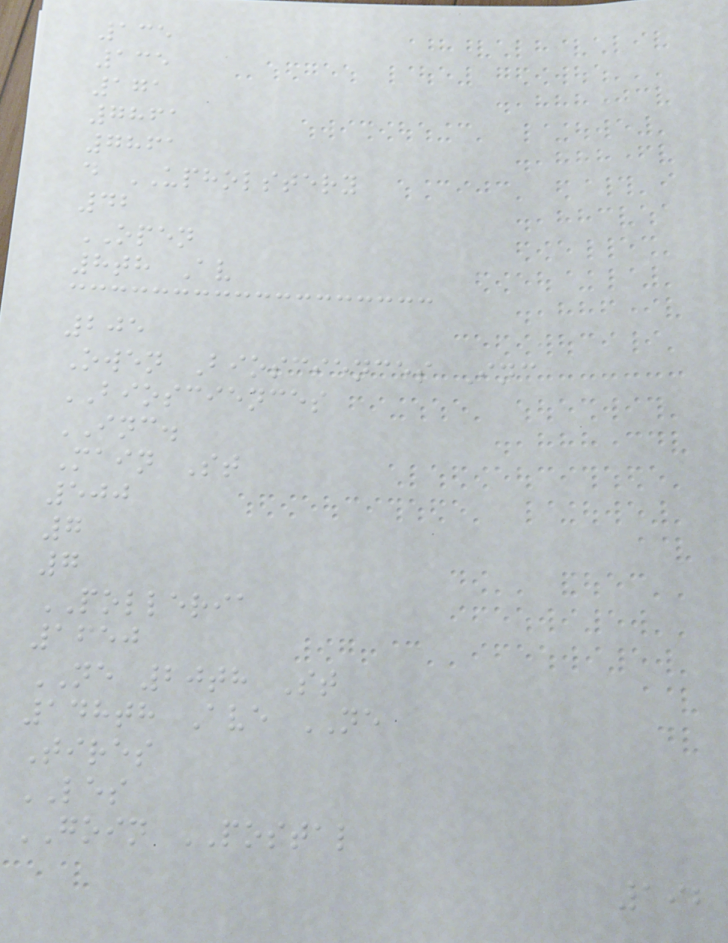135
135
171
7861
7861
d UPHOLSTERY
42
OPEN
8th Av
205
Owen Biosciences Inc
BIOSCIENCES
INC.
Main St
500
7
7
POLLERIA
1650
NE 20th St
148th Ave NE
Tires
LES
GOIN POSTAL
192
